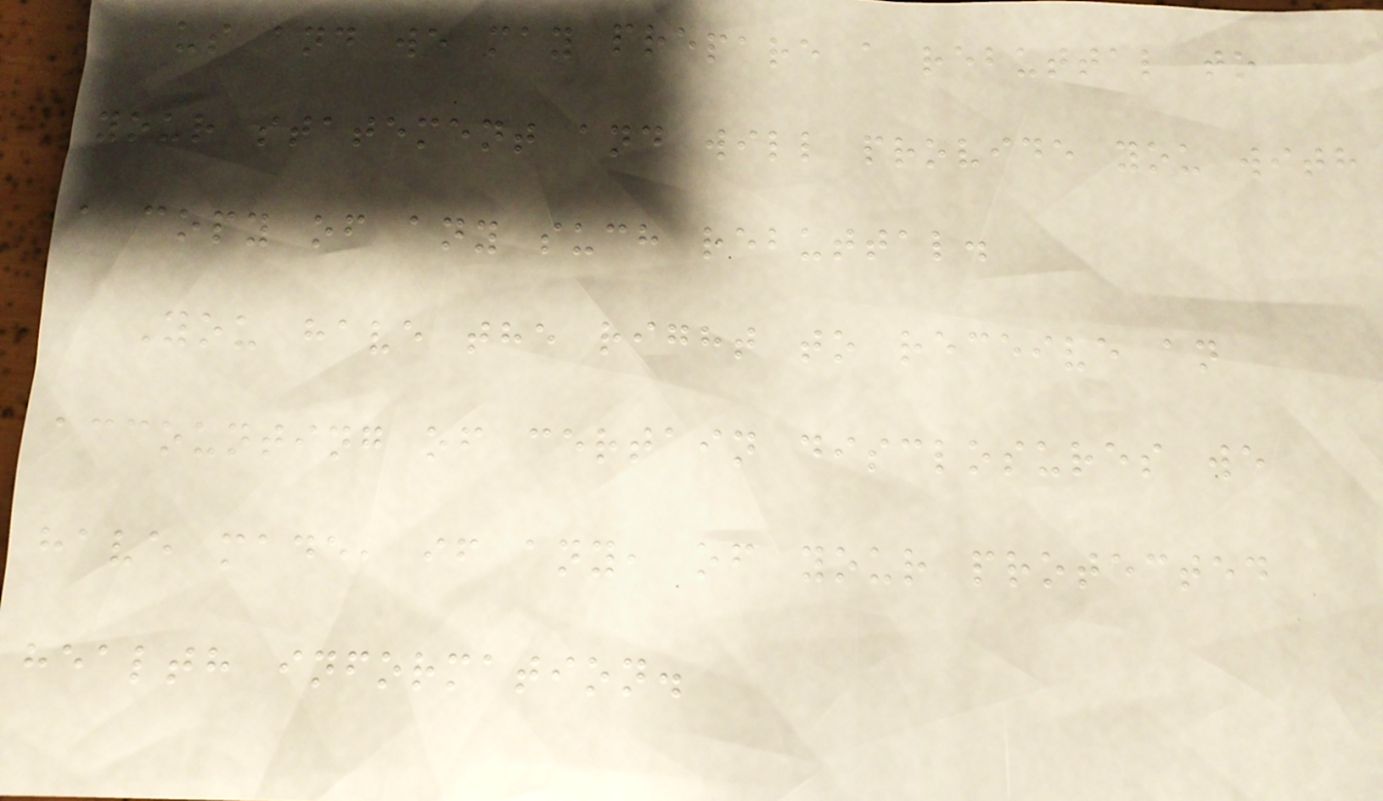us and we may prepare a rebuttal to
your statement and will provide you with
a copy of any such rebuttal.
You have the right to receive an
accounting of certain disclosures we
have made, if any, of your protected
health information.
